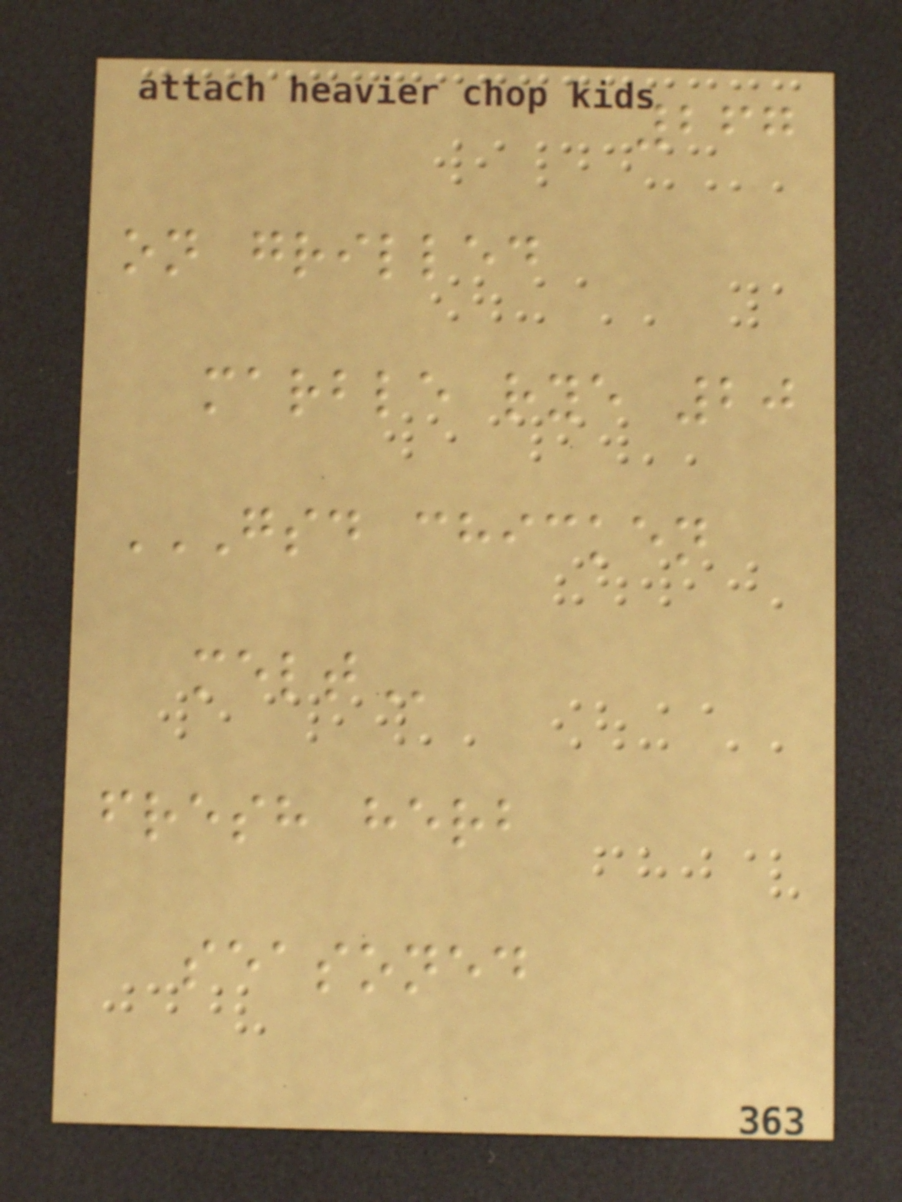267
on grilled
marble rye 20
GSD CHICKEN
MELT
fresh herb
seasoned
